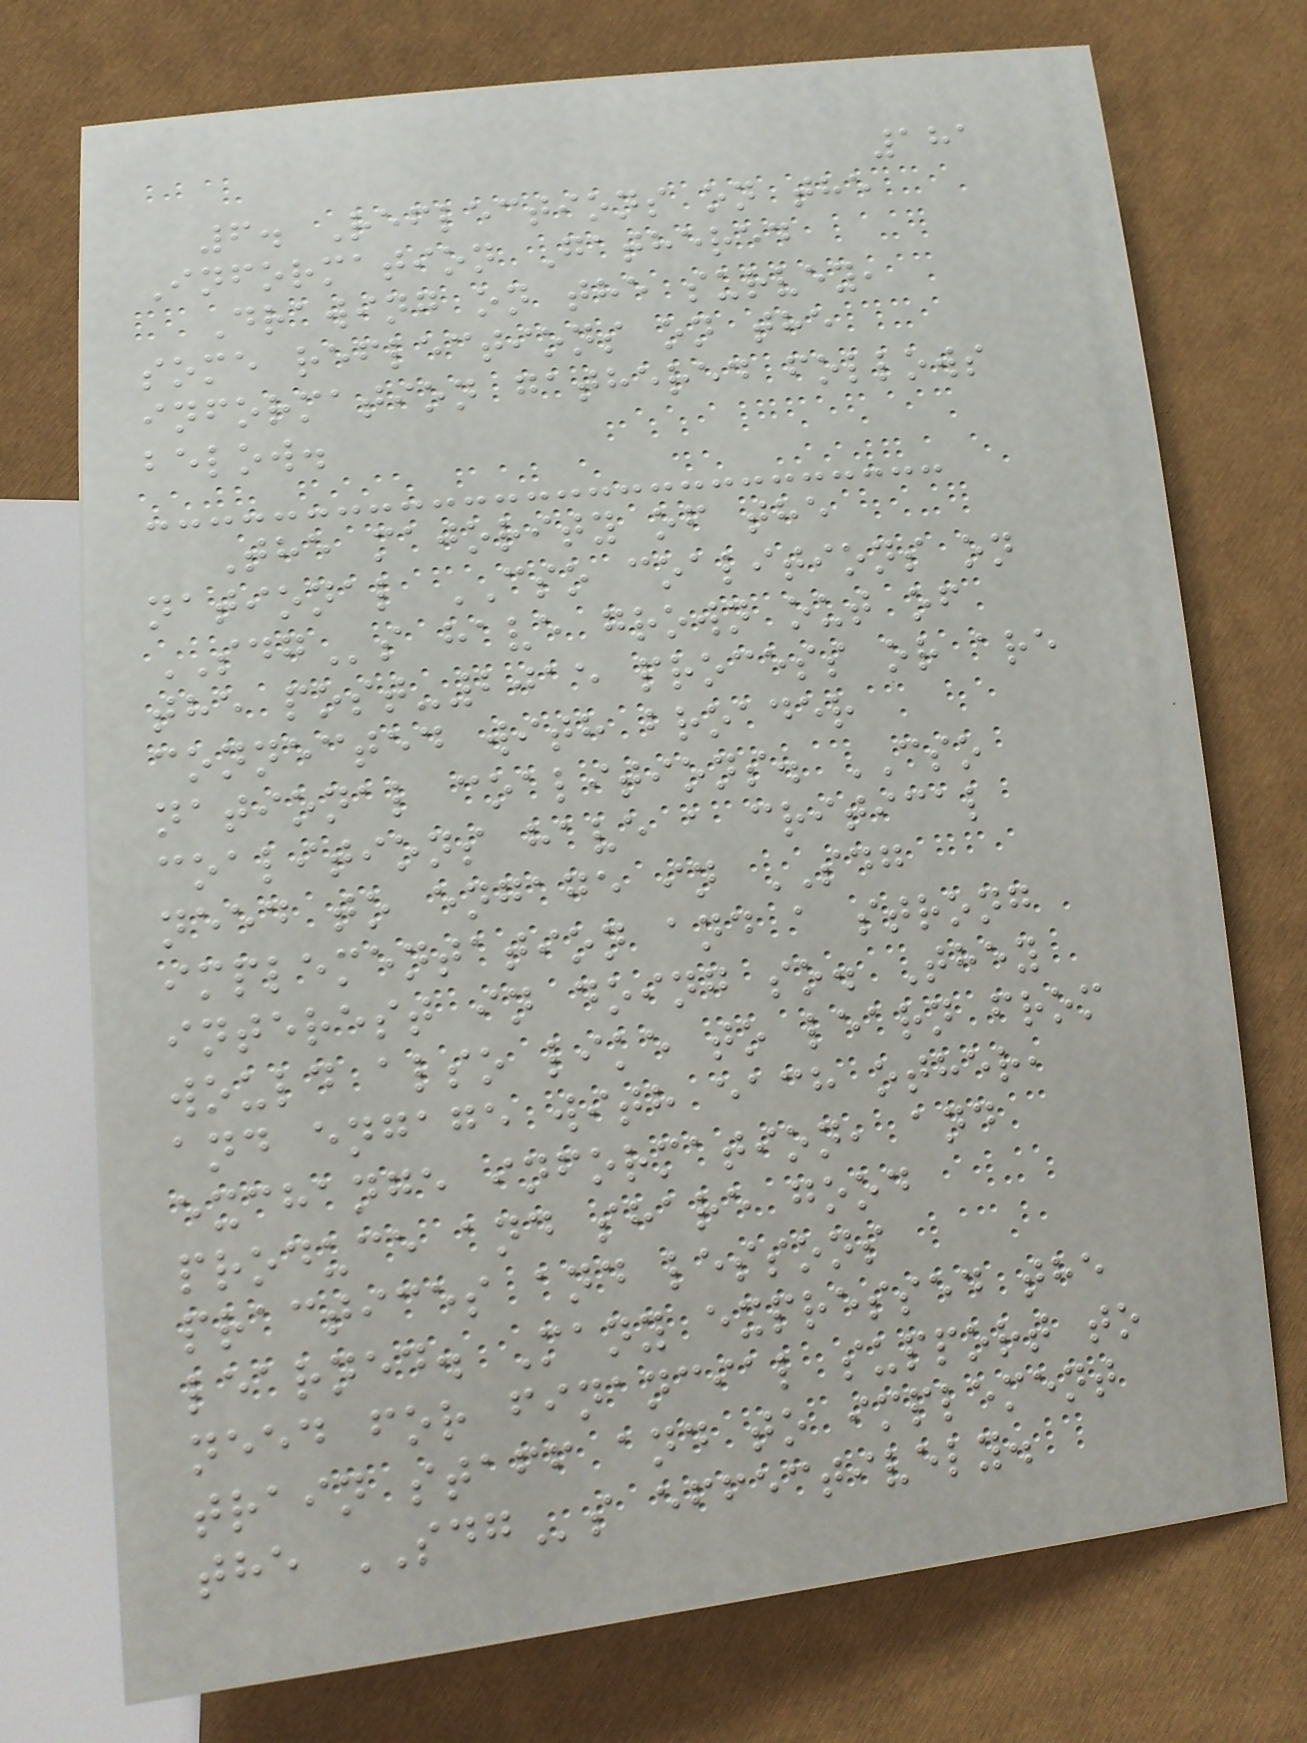181
6. Reflections on the
Information Gathered
Drawing on the survey,
some reflections on the
information gathered follows
below.
The majority of the
national CSO coalitions on
SDGs have grown out of
the post-2015 process or are
connected with broader
national coalitions. CSO
coalitions have a critical
need to engage in SDG
implementation and a strong
interest in doing so. They
would also like to learn from
and engage with each other,
exchange information, and
produce and share good
practices and lessons
learned. Many expressed the
need for financial support to
train staff and to implement
the SDGs effectively.
